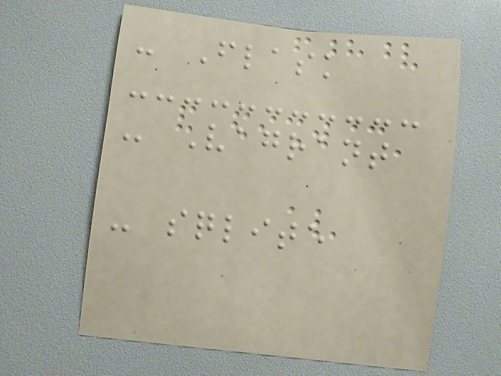- Flask
- Vagrant
- sqlite
